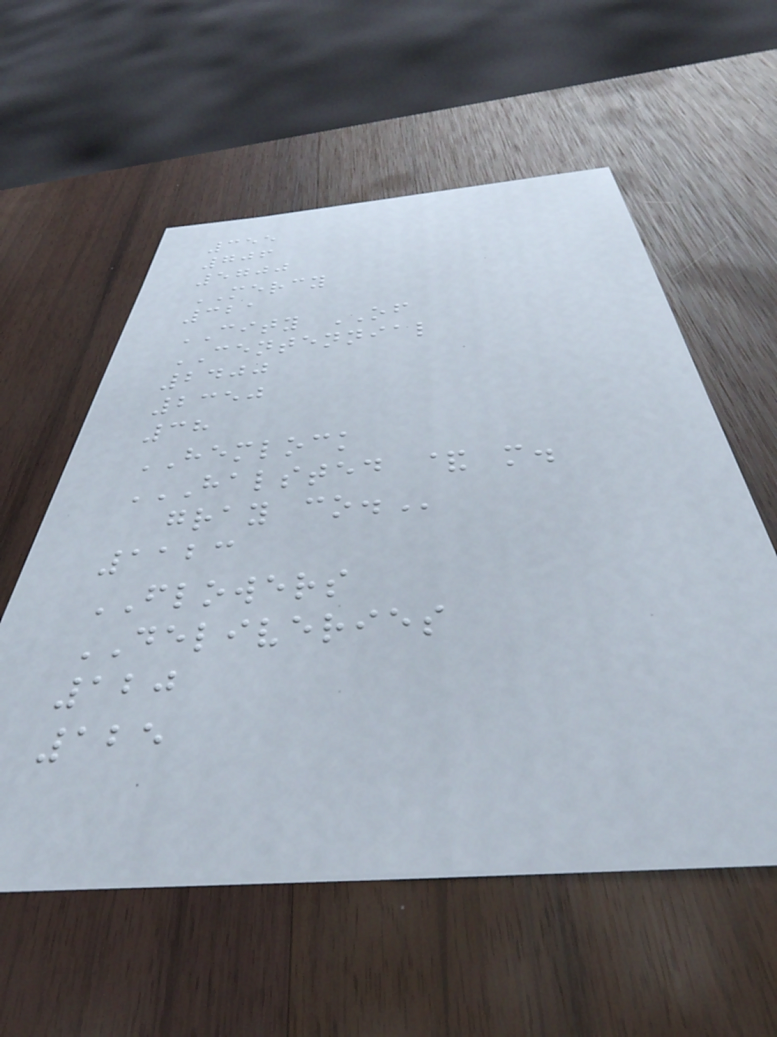355
706
5700
MERCY
321
CITY OF
CENTENNIAL
2400
2350
38
HEMLOCK
HALSTED & M.
GRAY CO.
1123
FLOWERS
DELIVERIES
120
125
